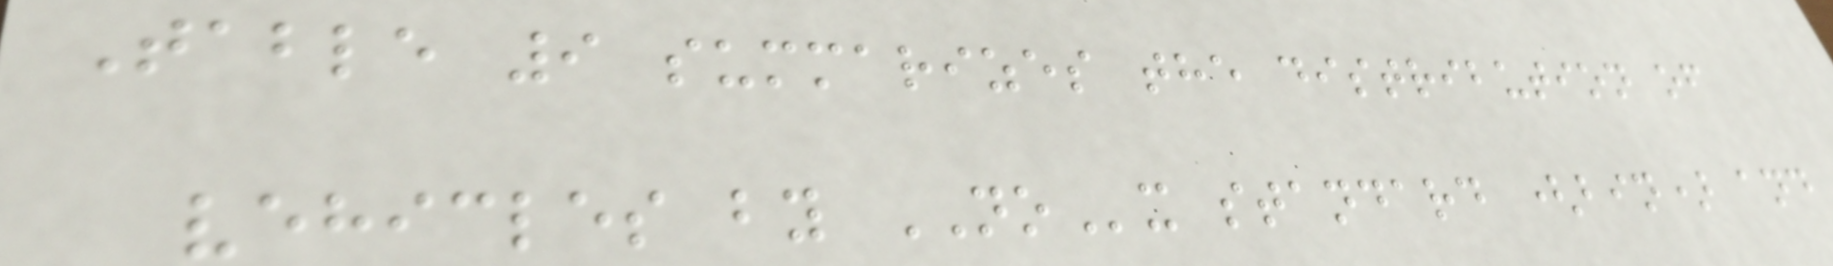Table 9 summarizes the distribution of
vehicles by NOx standard (bin) and
